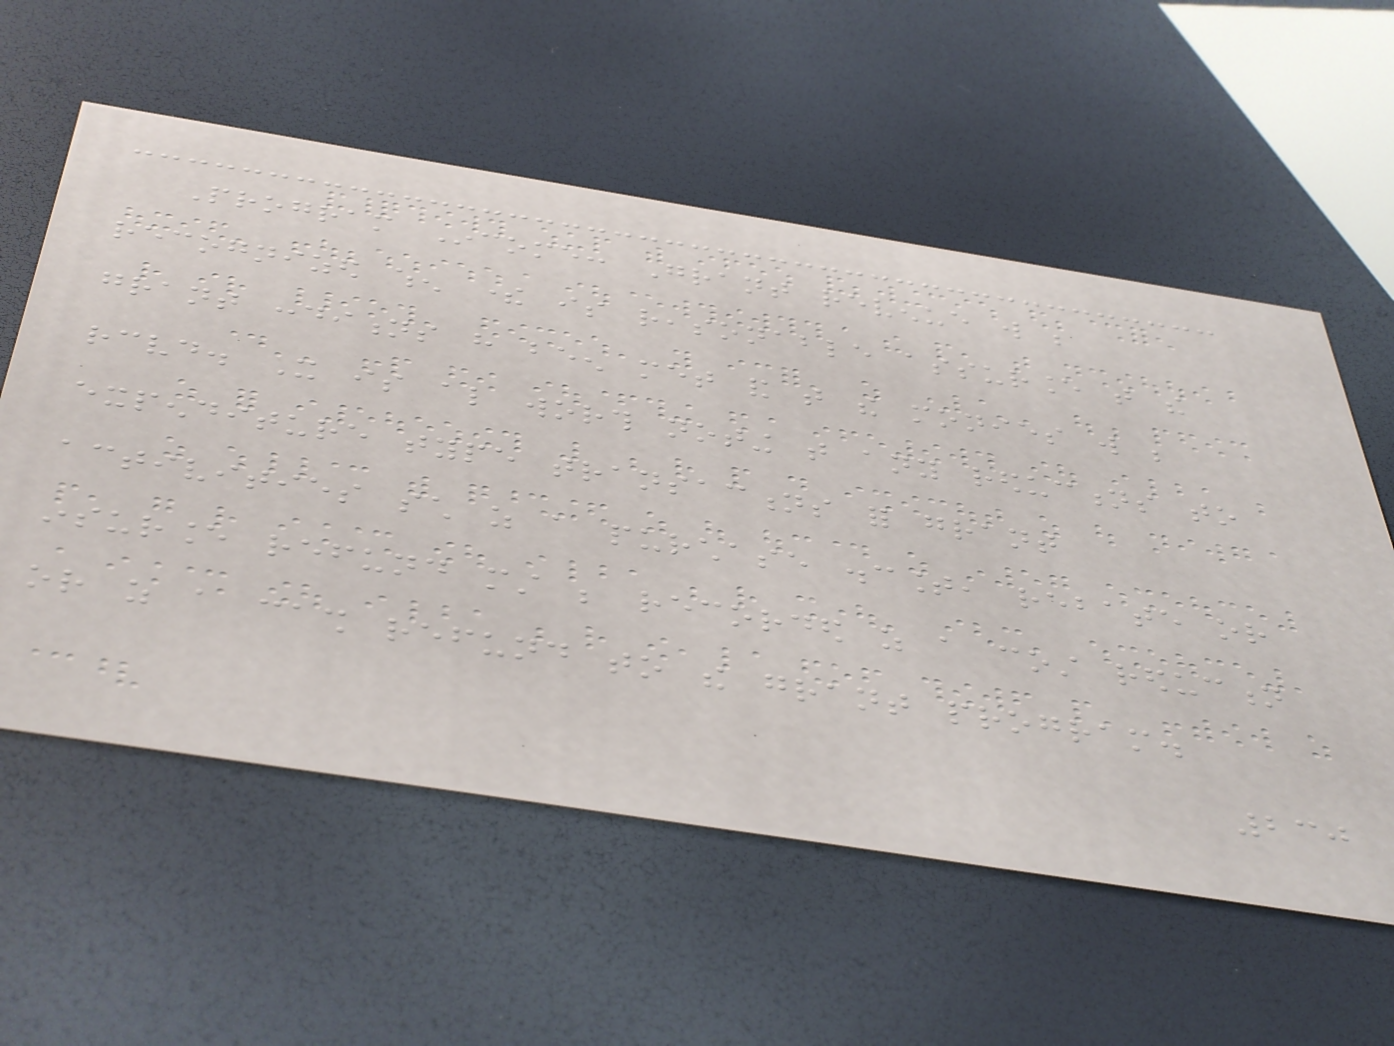Program Income: Grant revenue will be
recognized when there is reasonable assurance that the
grant conditions have been met and that the monies will be
received. It is also worth noting that any reductions to
expenditure type transactions for grant
activities such as a purchase discount, rebate or
insurance refund must be recorded as a cost reduction
or as a cash refund to the grant program.
230
